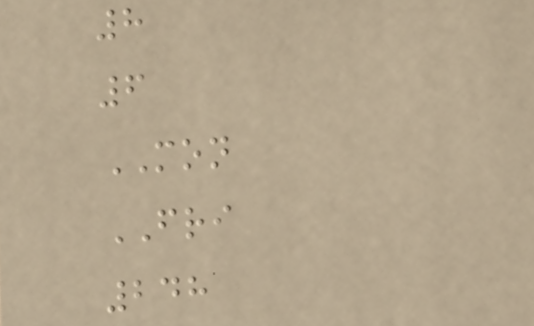8
6
MON
FRI
248
